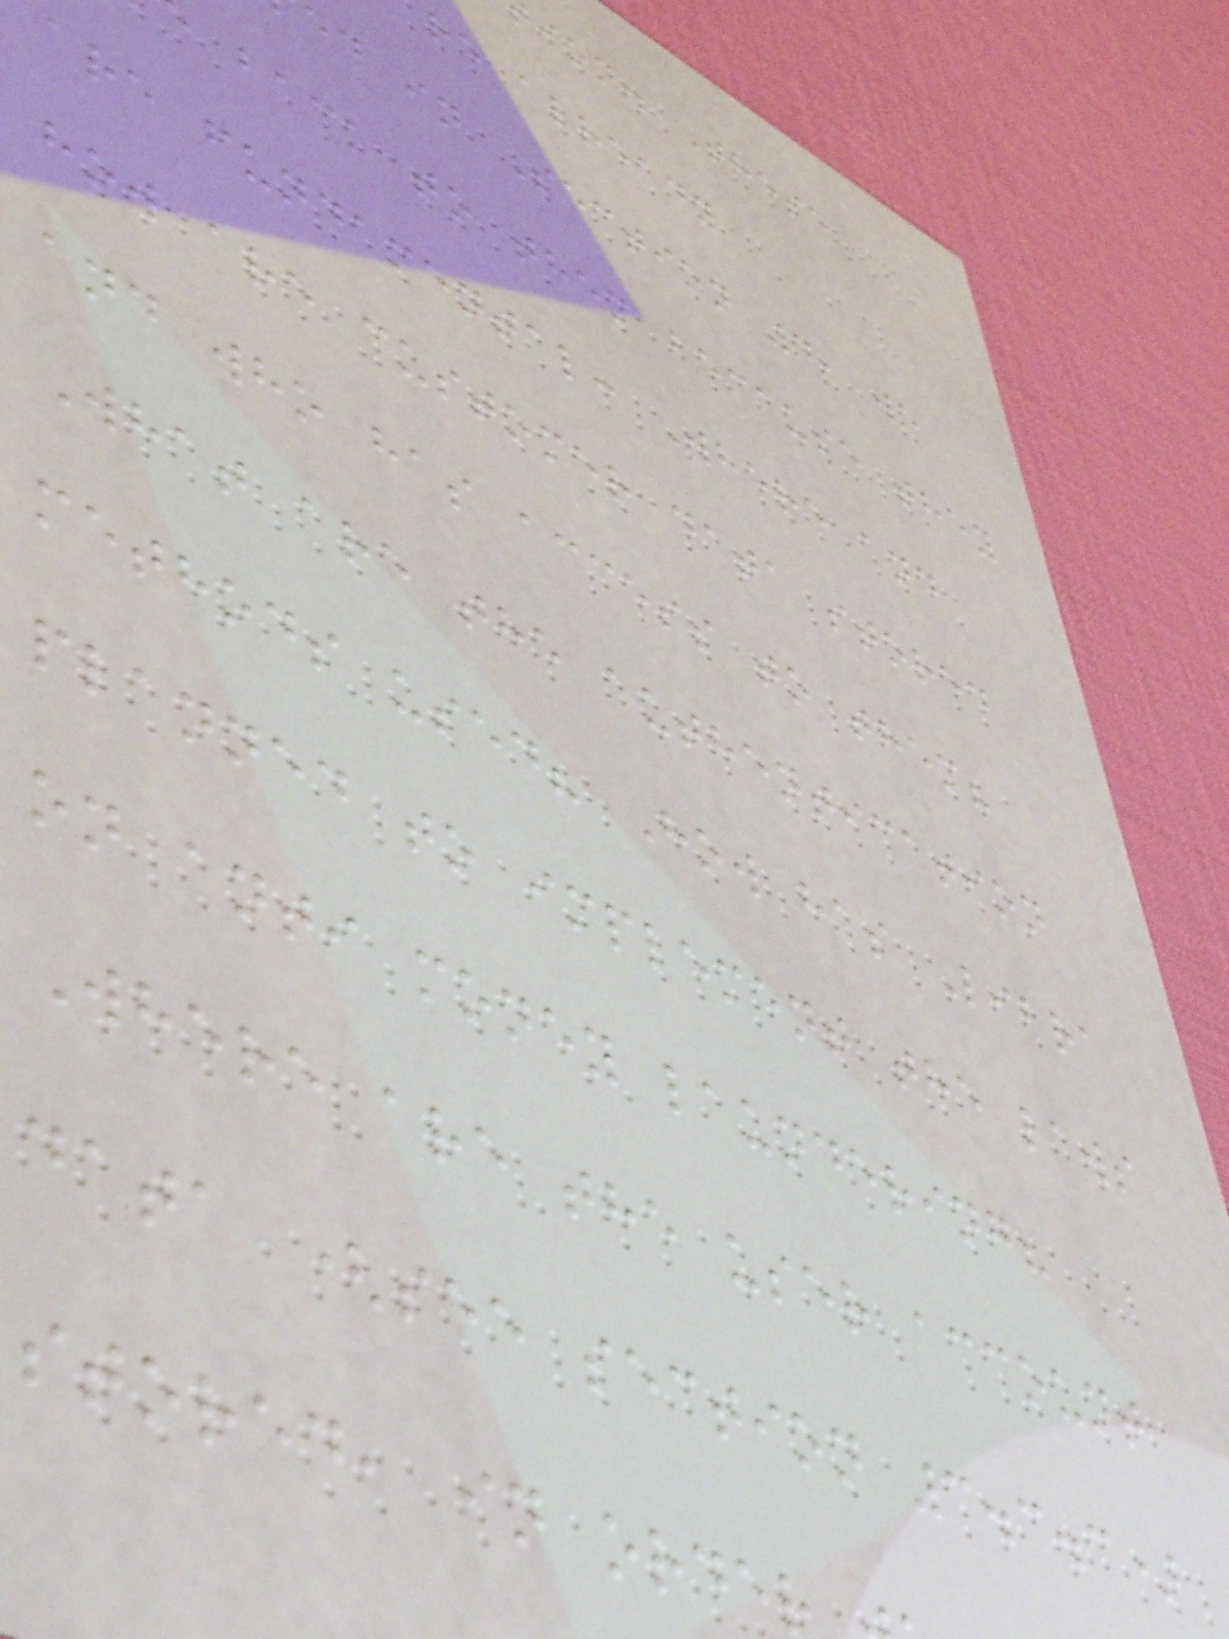ion. These
re already
ed in Section 4, we
back to them because they
are fundamental: Where and
how are customer data stored
and who has access to them?
What are the authentication
methods used? How has Libra
planned to implement the laws
on anti money laundering?
Where are the user account
data (see section 3.3.3)
stored, in orde
